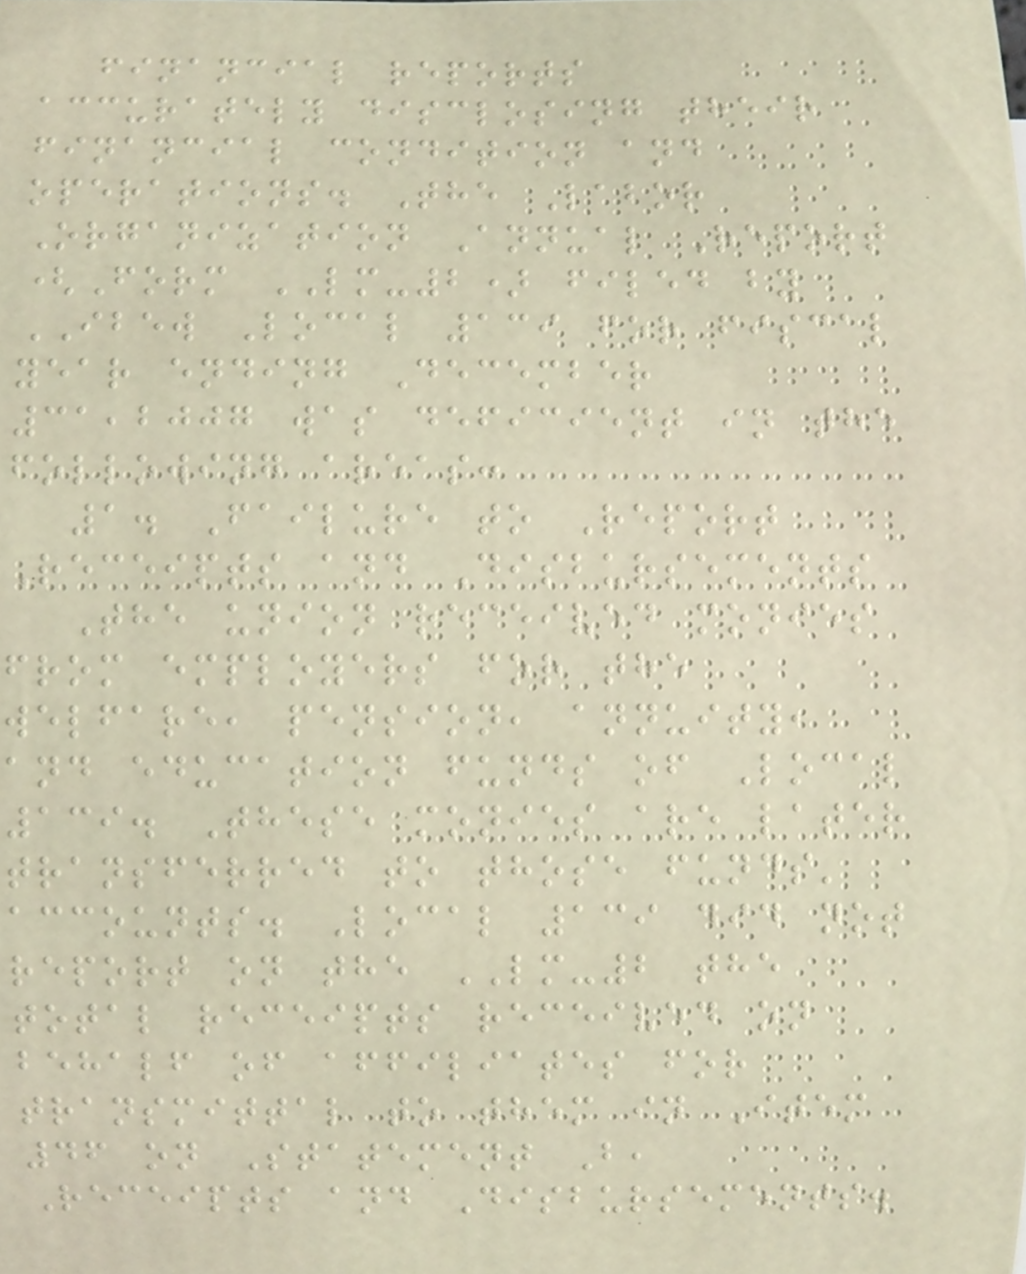financial reports
accurately disclosing their
financial condition and
operations. The Labor
Organization Annual Report
(Form LM-2) filed by
IBEW Local 139 for fiscal
year ending December
31,2007 was deficient in the
following areas:
1. Failure to Report
Receipts and Disbursements
The union received monies
from employers for the
welfare, pension, annuity,
and education funds of Local
139. These monies are later
transferred to those funds'
accounts. Local 139 did not
report on the LM-2 the
total receipts received on
behalf of affiliates for
transmittal to them in Item
46 on Statement B,
Receipts and Disbursements.
